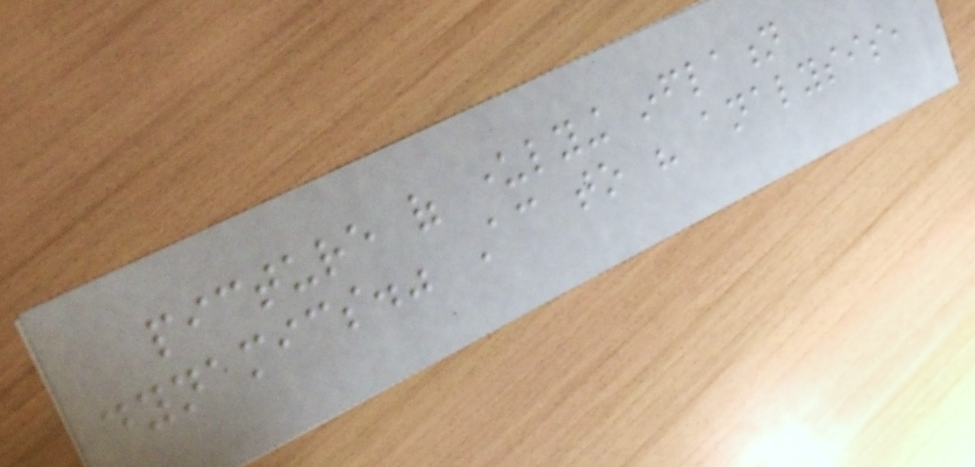picture of underlying inflation
dynamics." According to his analysis,
